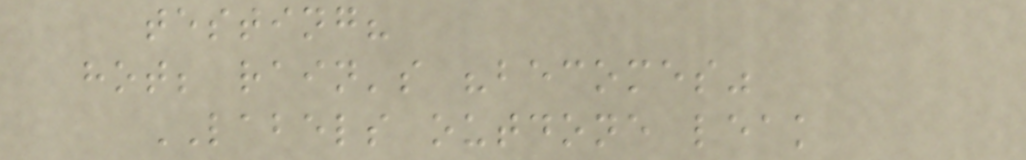testing?
hot; rain's "becomes"
LABELS outdone leak
